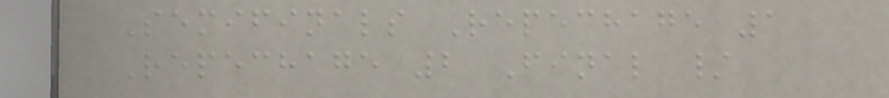Semifinals Repechage 1
Repechage 2 Final /
